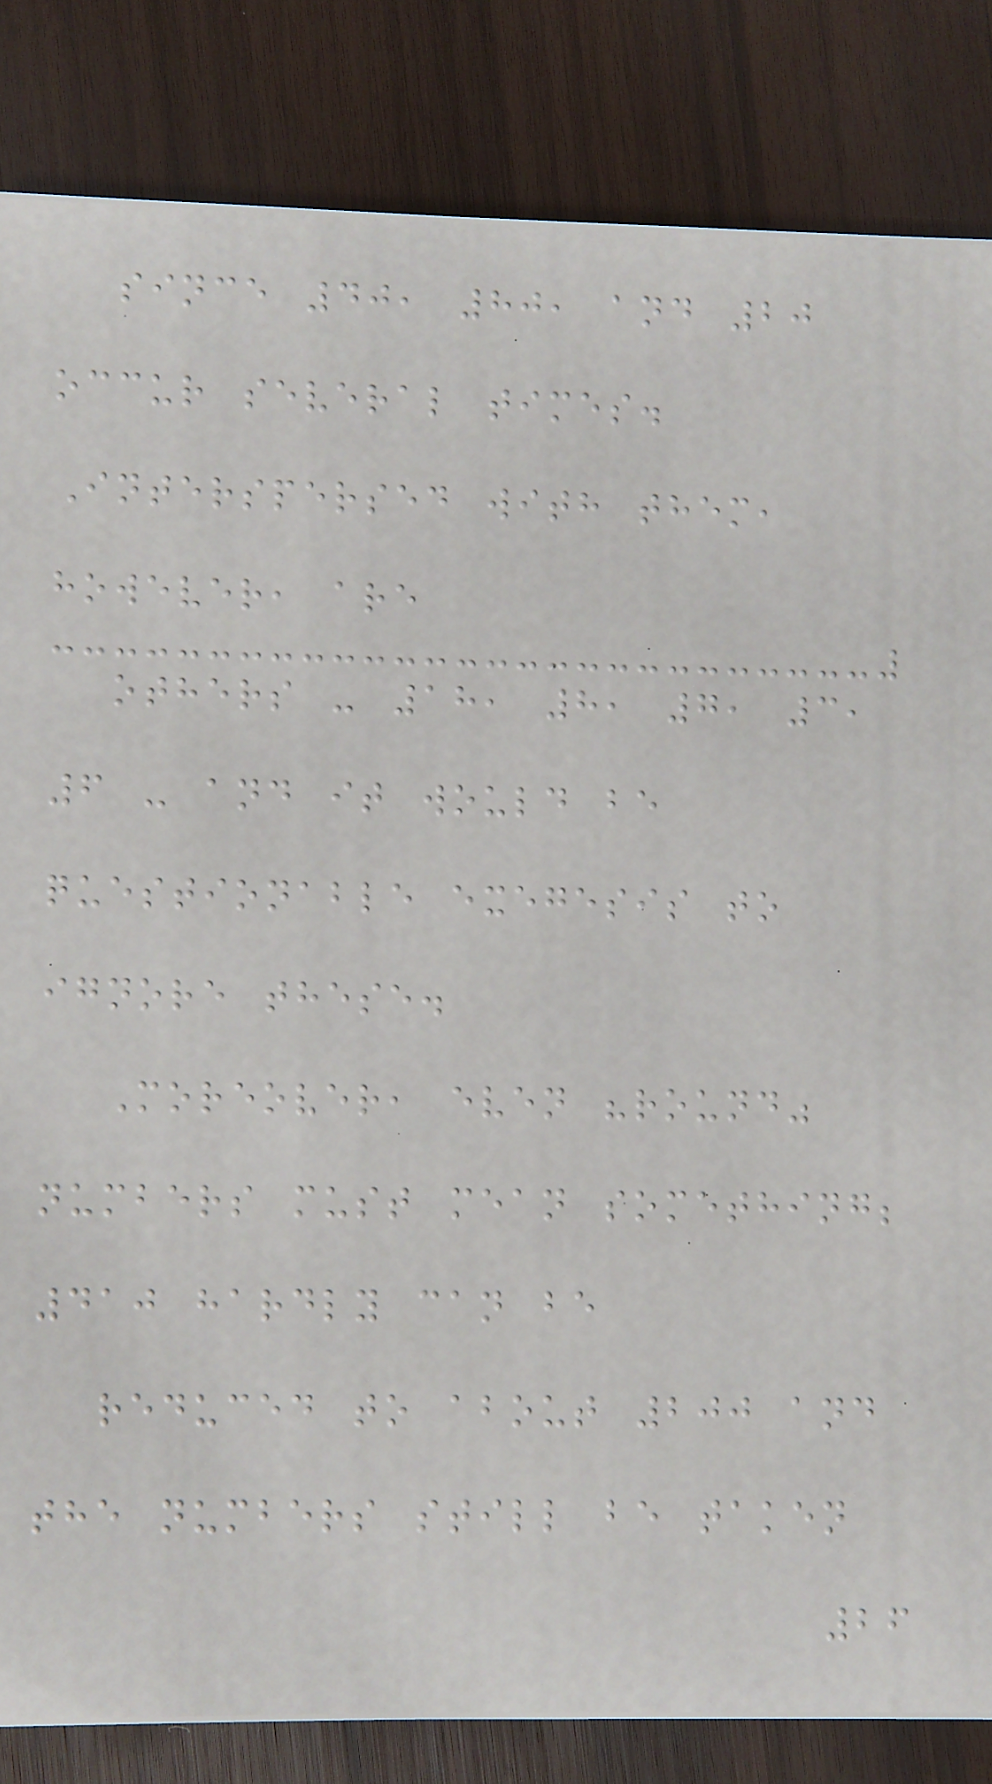since 40, 80, and 20
occur several times.
Interspersed with them,
however, are
others - 18, 8, 7, 3,
6 - and it would be
questionable exegesis to
ignore these.
Moreover, even "round"
numbers must mean something;
410 hardly can be
reduced to about 200 and
the numbers still be taken
26
